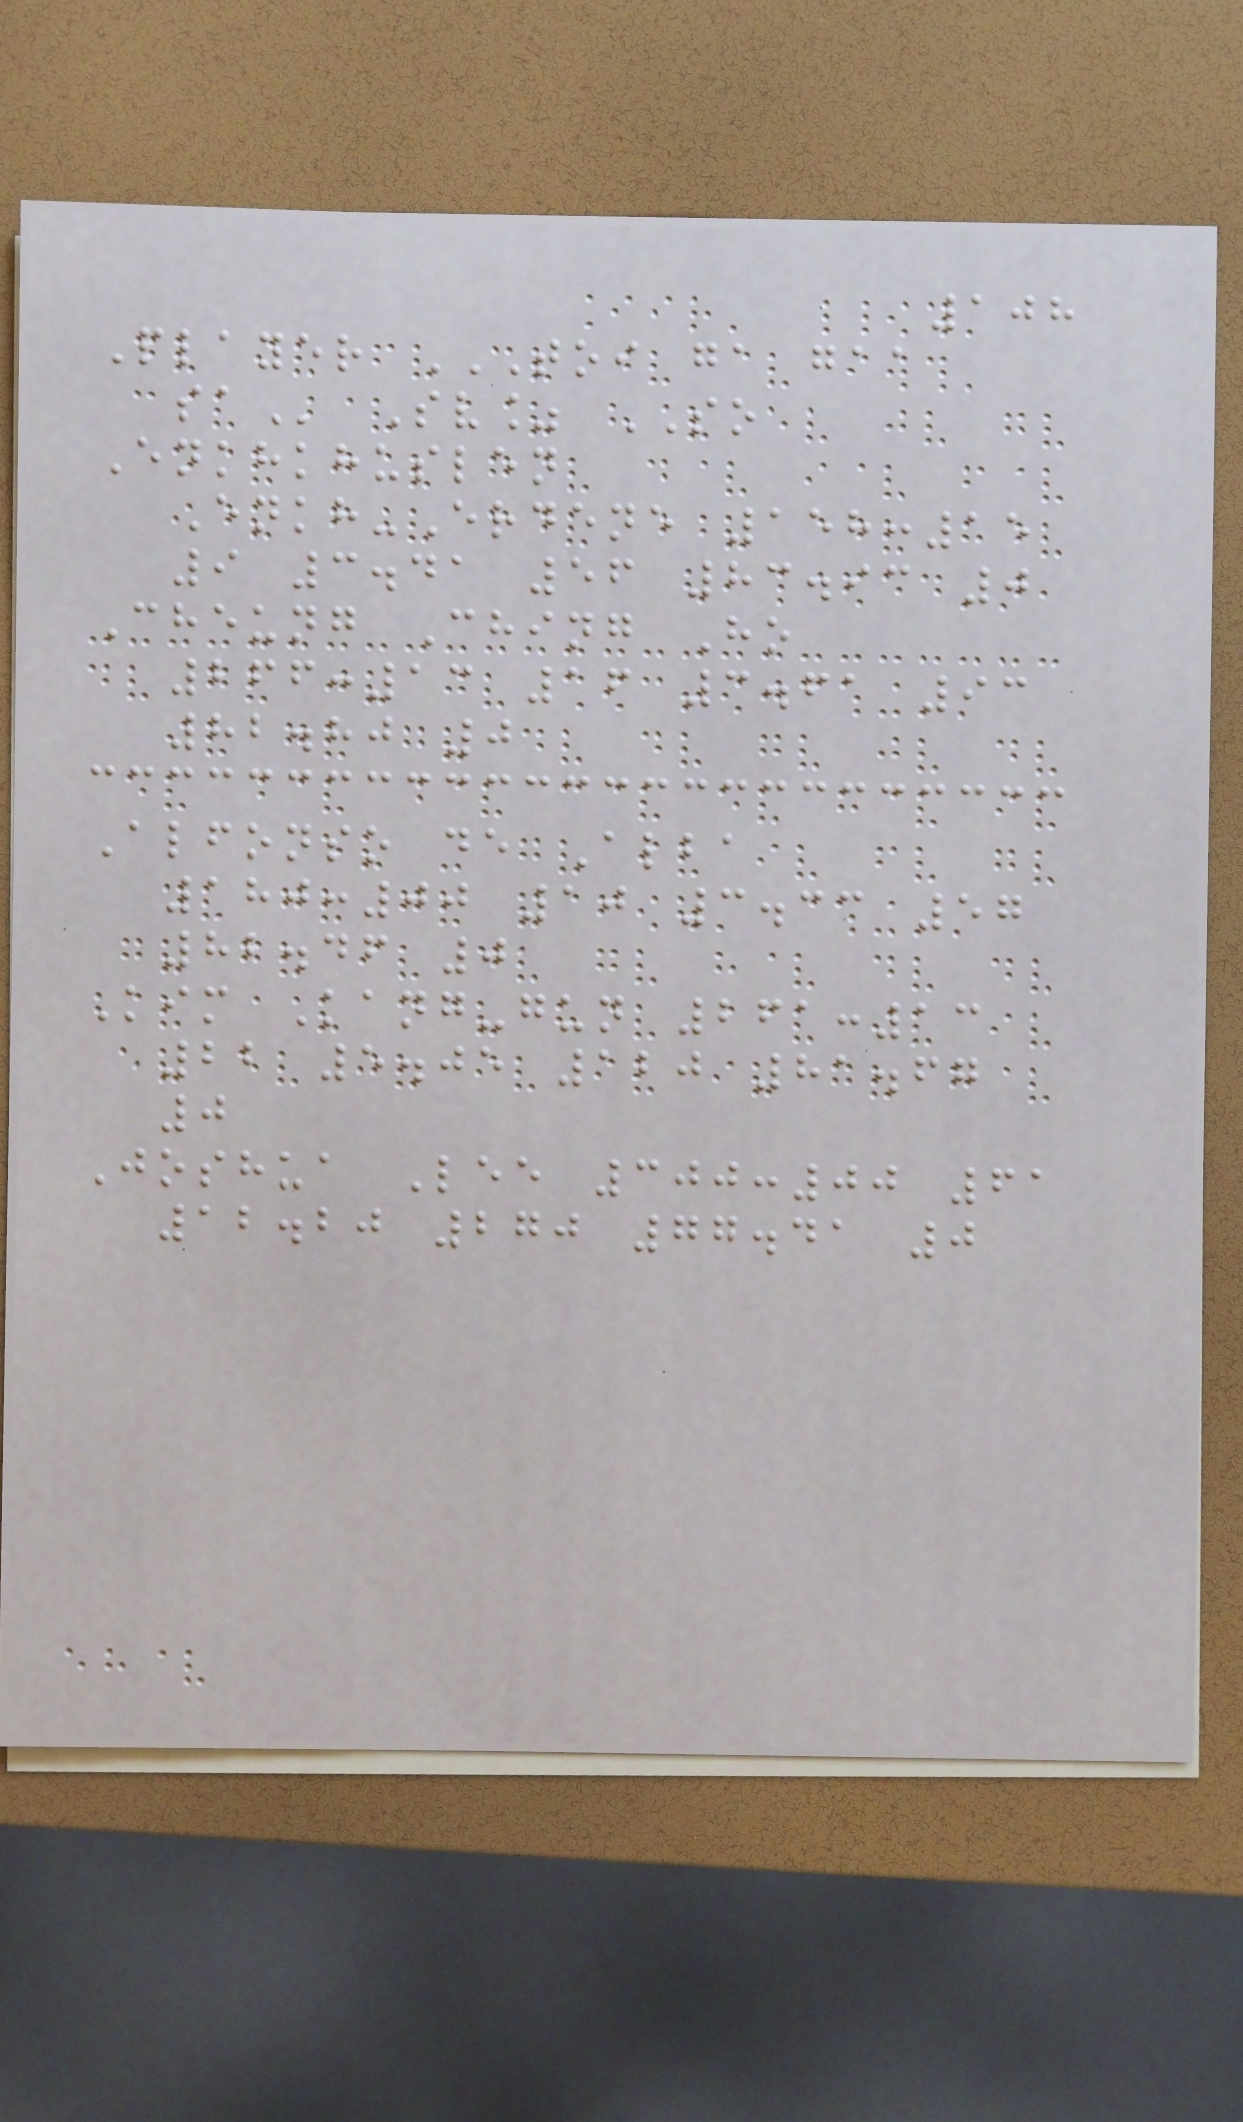108
Player TOI GA GAA
SA Sv% SO
Enkhkhuslen
Enkh-Erdene 158:15
9 3.41 56 83.93 0
Cheung Ching Ho
266:13 16 3.61 93
82.80 0
Alfonso de Alba
180:00 10 3.33 57
82.46 0
Kim Kang-gun 261:13
22 5.05 120 81.67
0
Joshua Lee 300:00 61
12.20 270 77.41 0
